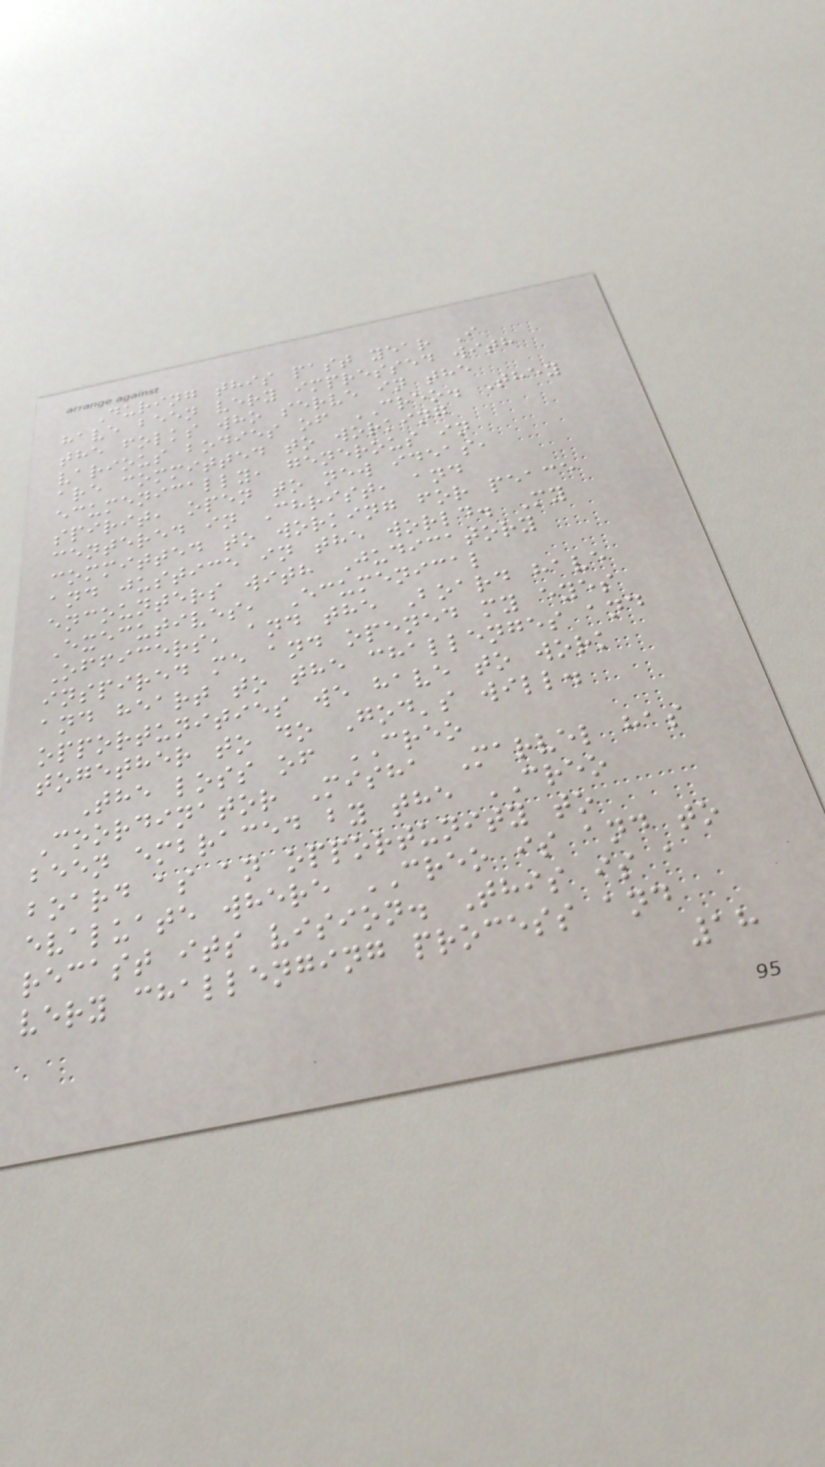During this past year I
have been very impressed with
the folks who serve in the
various bodies of CREO. They
are committed to working
ecumenically, generous in
spirit, open to new ideas,
centered in Christ, and
committed to working for peace
and justice in the world. My
encounters with Judicatory
Executives, Ecumenical
Officers, and the Board have
inspired me and opened my eyes
and heart to the challenges and
opportunities we have to work
together to do God's will.
The loss of CREO
Coordinator Misha Marvel has
been embraced by the CREO
board as an opportunity to
evaluate where CREO is and to
recast its vision. This is a
very challenging process and
18
